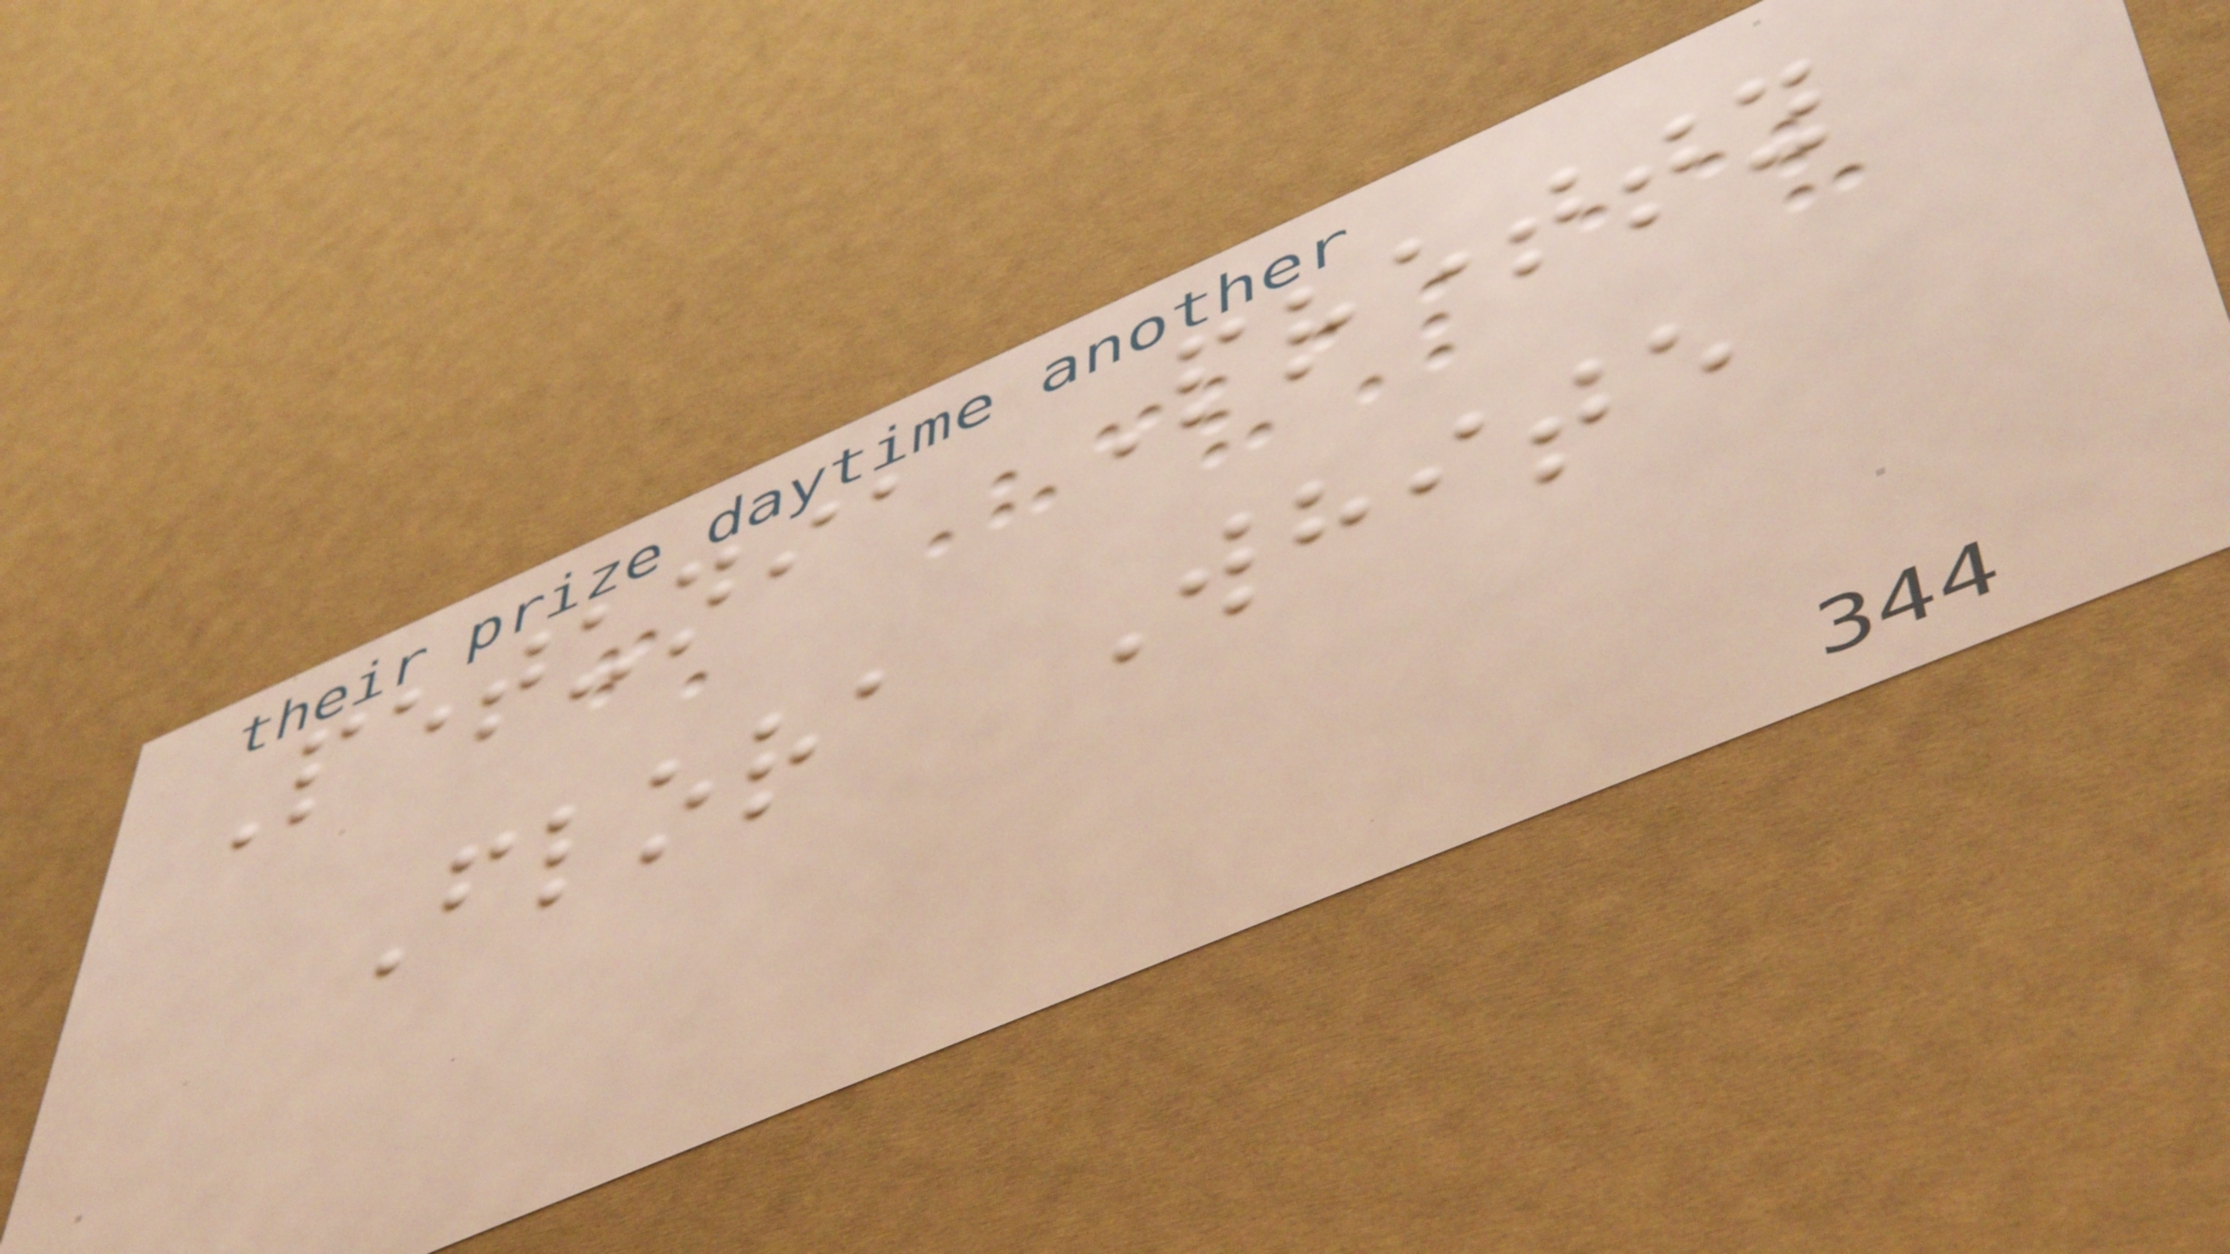Petunia Pretty
Flora White
